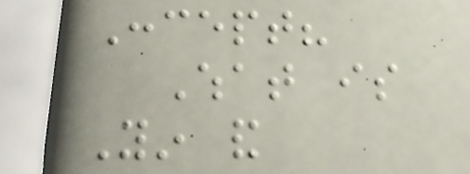Concept?
What is
Yin and
